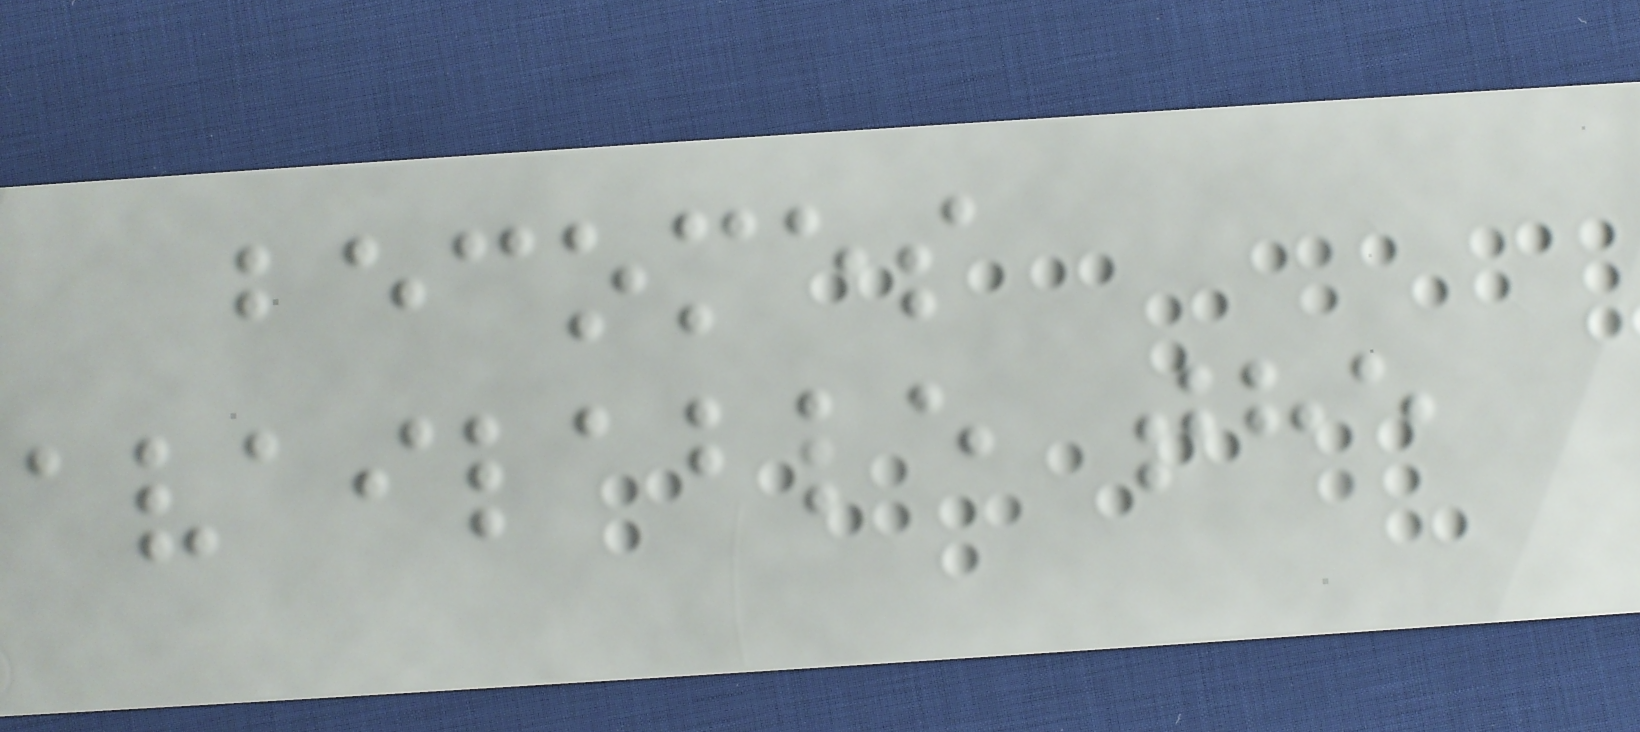becomes
available the
